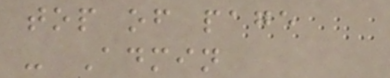top of page
- Admin
